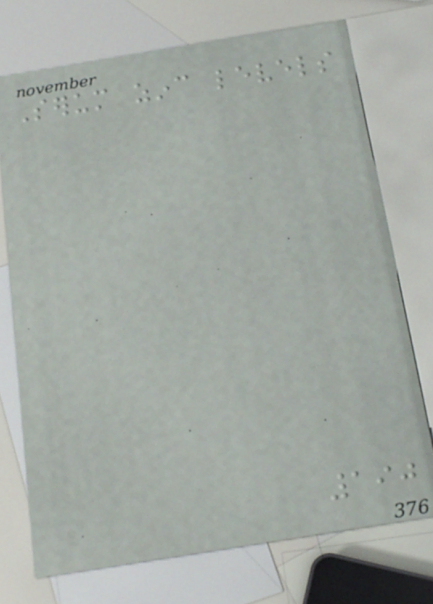Serum zinc levels
190
